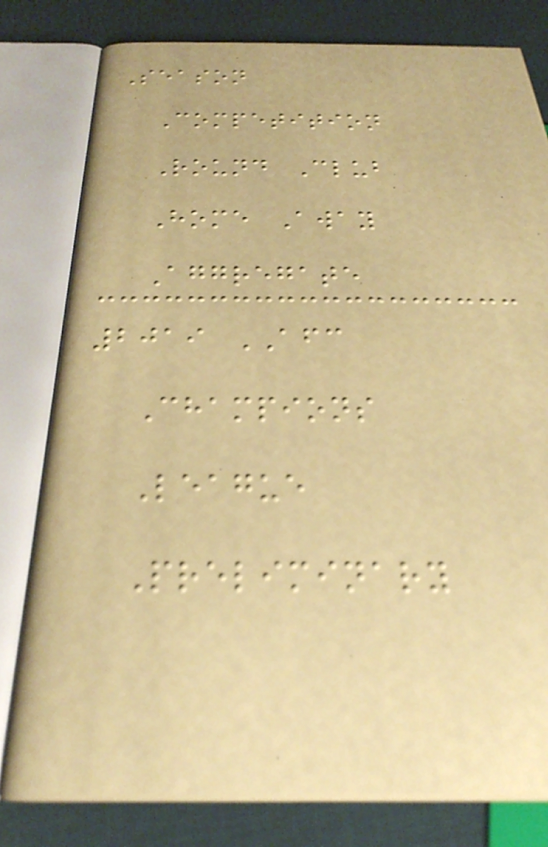Season
Competition
Round Club
Home Away
Aggregate
2019 AFC
Champions
League
Preliminary
